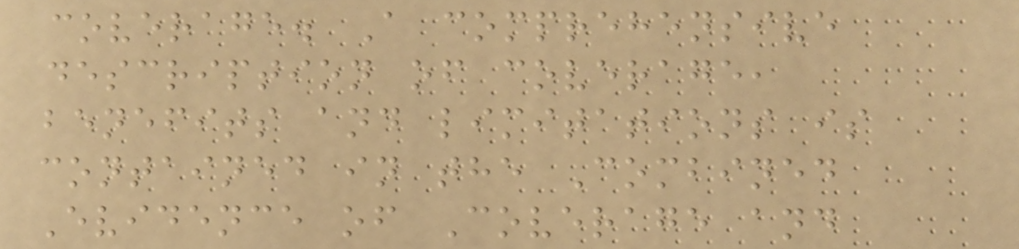coverage. A comprehensive
description of coverage,
benefits and limitations is
contained in the Combined
Evidence of Coverage and
